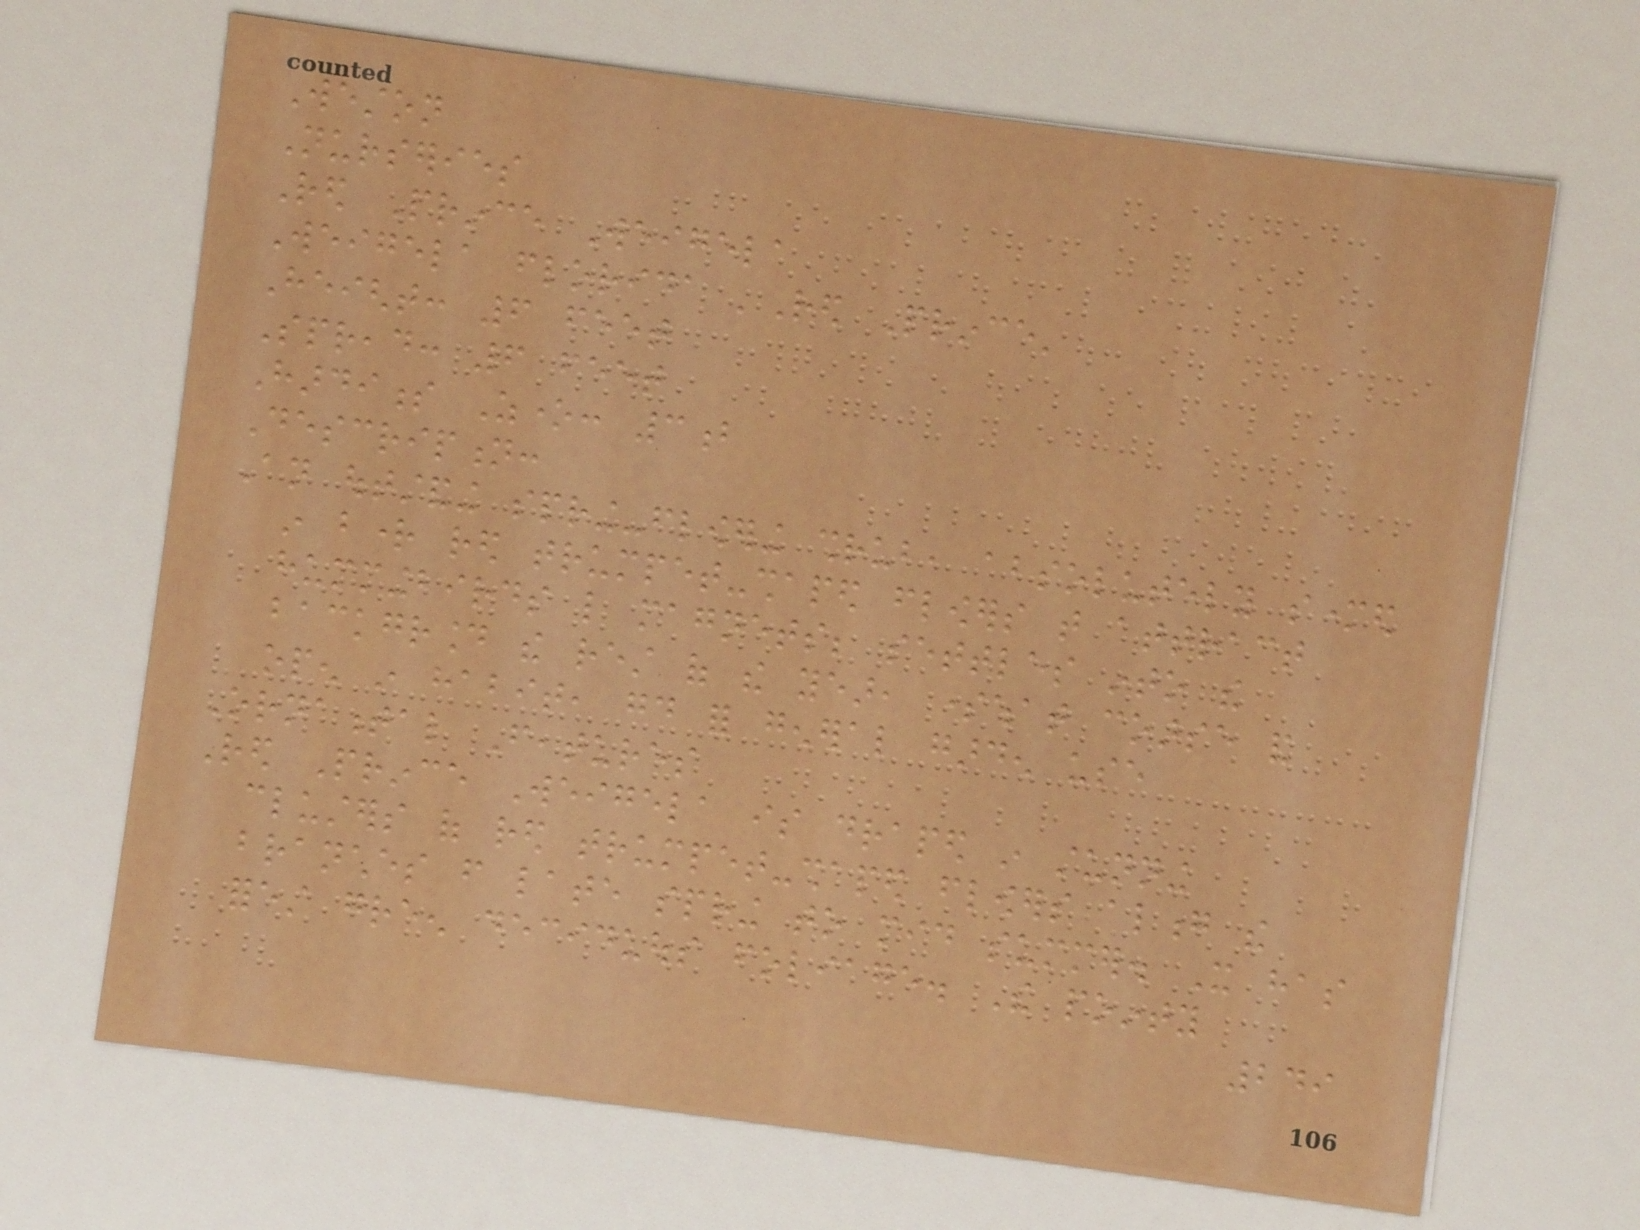Weston
Nurseries
Red Prince Weigela
Weigela florida 'Red Prince'
Height: 6 feet
Spread: 6 feet
Hardiness Zone: 3b
Description:
An outstanding spring-flowering shrub, absolutely smothered
in bright red trumpet-shaped flowers that attract
hummingbirds like magnets; settles into the
background the rest of the year, somewhat coarse and
open in habit, good for general garden use
Ornamental Features
Red Prince Weigela is draped in stunning
clusters of red trumpet-shaped flowers along the
branches from late spring to mid summer. It has
forest green deciduous foliage. The pointy
249
